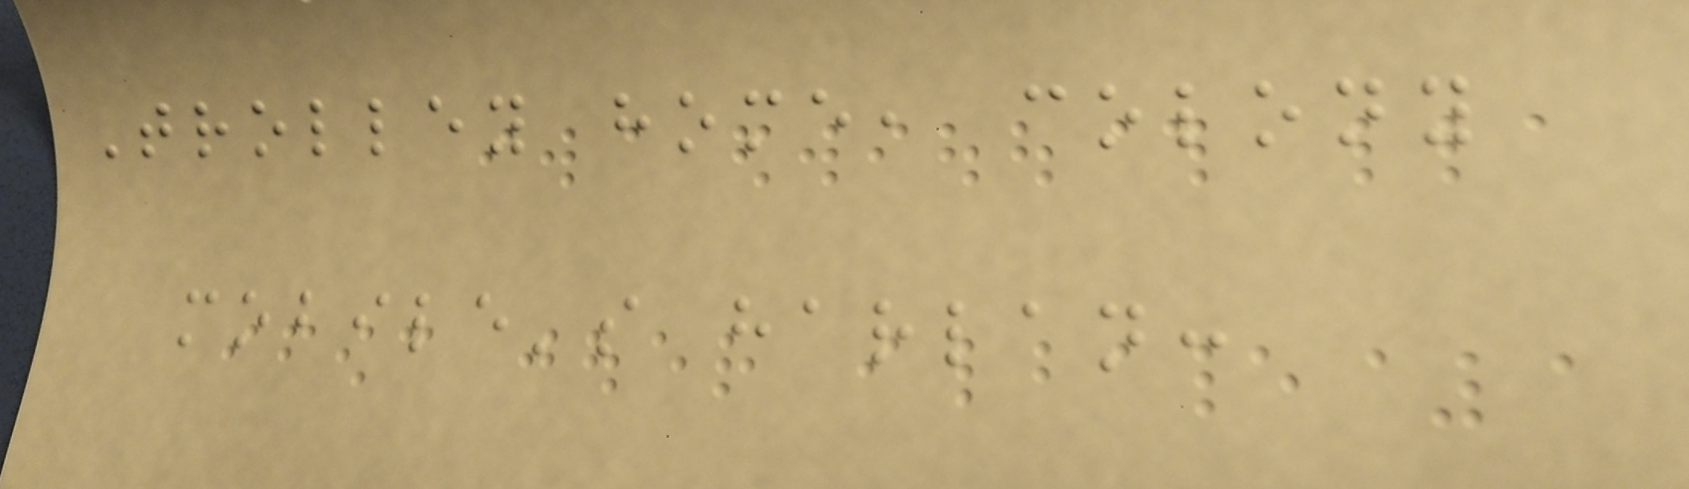Trolley home, colony
mobile's harlan:
